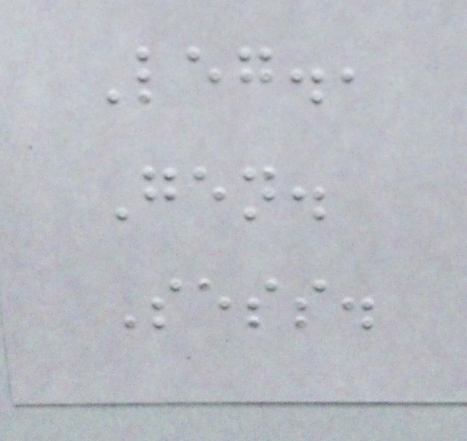Leg.,
Gen.
Sess.
